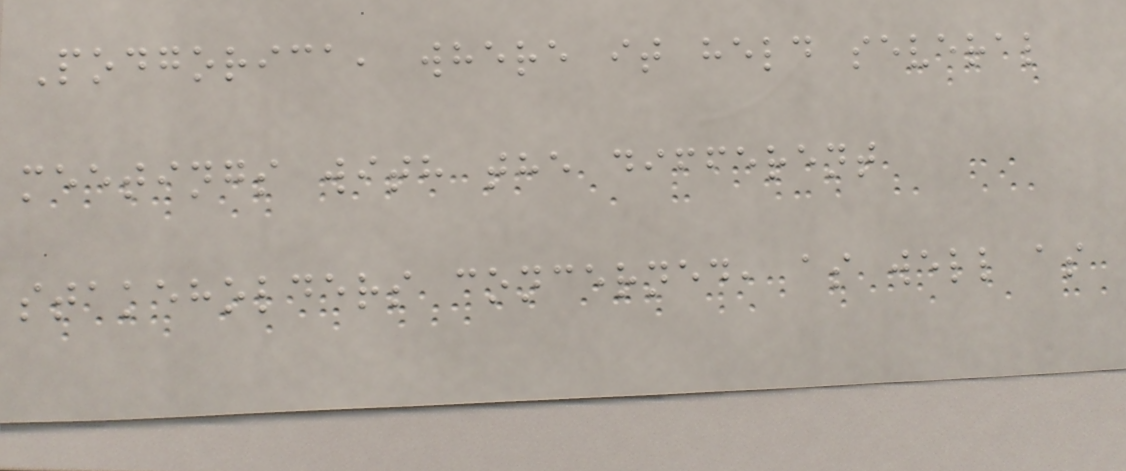Podgorica, where it held several
meetings with the different
stakeholders concerned, as well as
